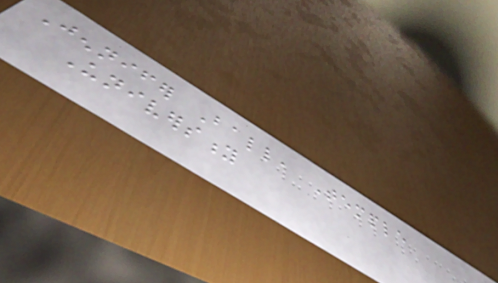Jennifer Ball, Temple
University
